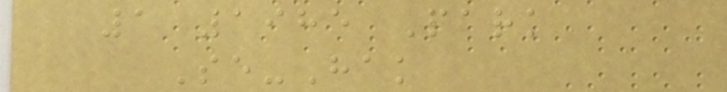1 1985 Park
Se-Hak
